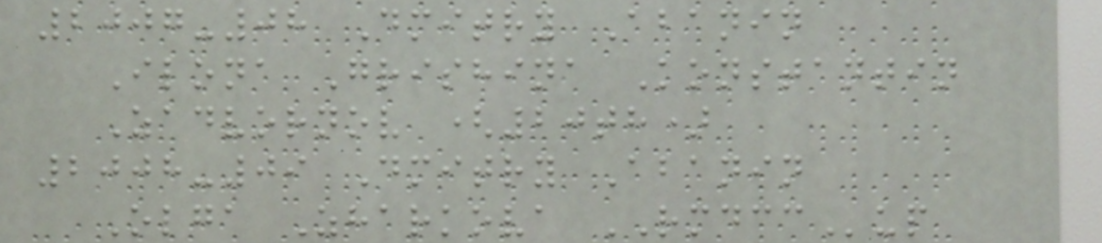2007-08 Dmitry Abanin
Ilona Grishina Konstantin
Zadvornov (20th)
2008-09 Dmitry Abanin
Olga Zharkova RMDCCup
